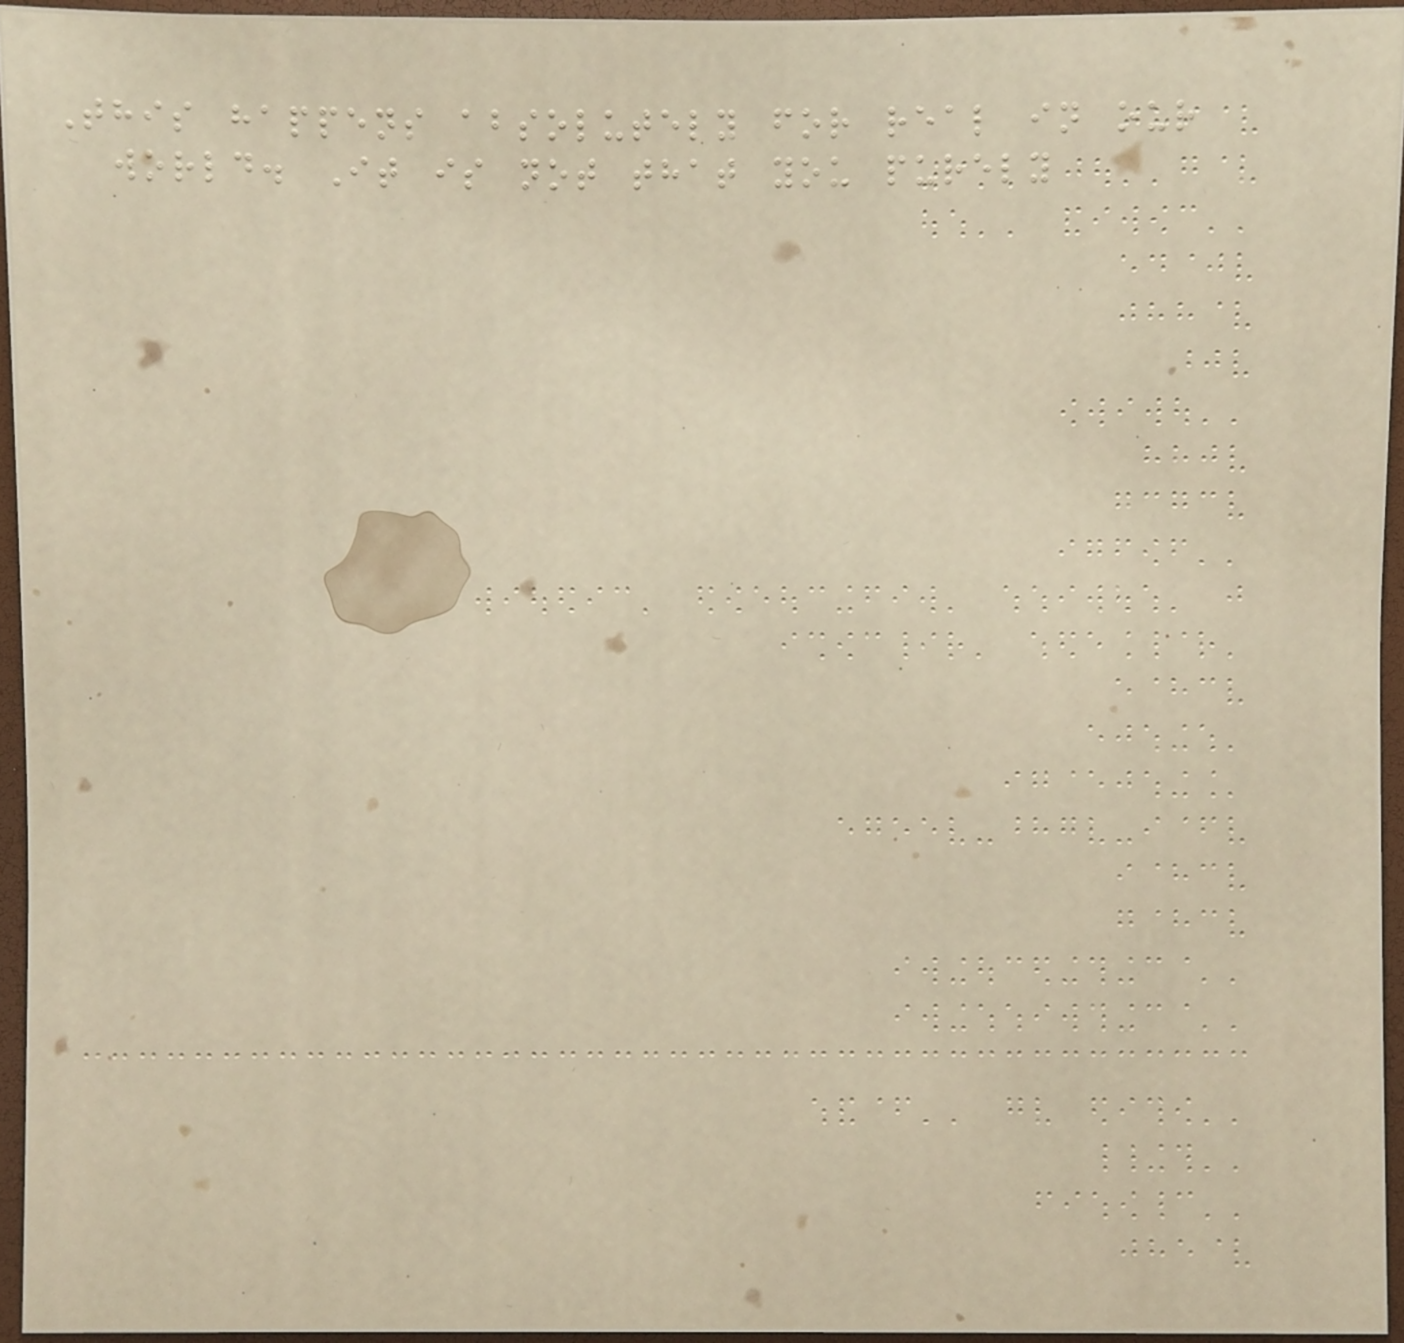This happens absolutely for real in our
world. It is not that you purely
